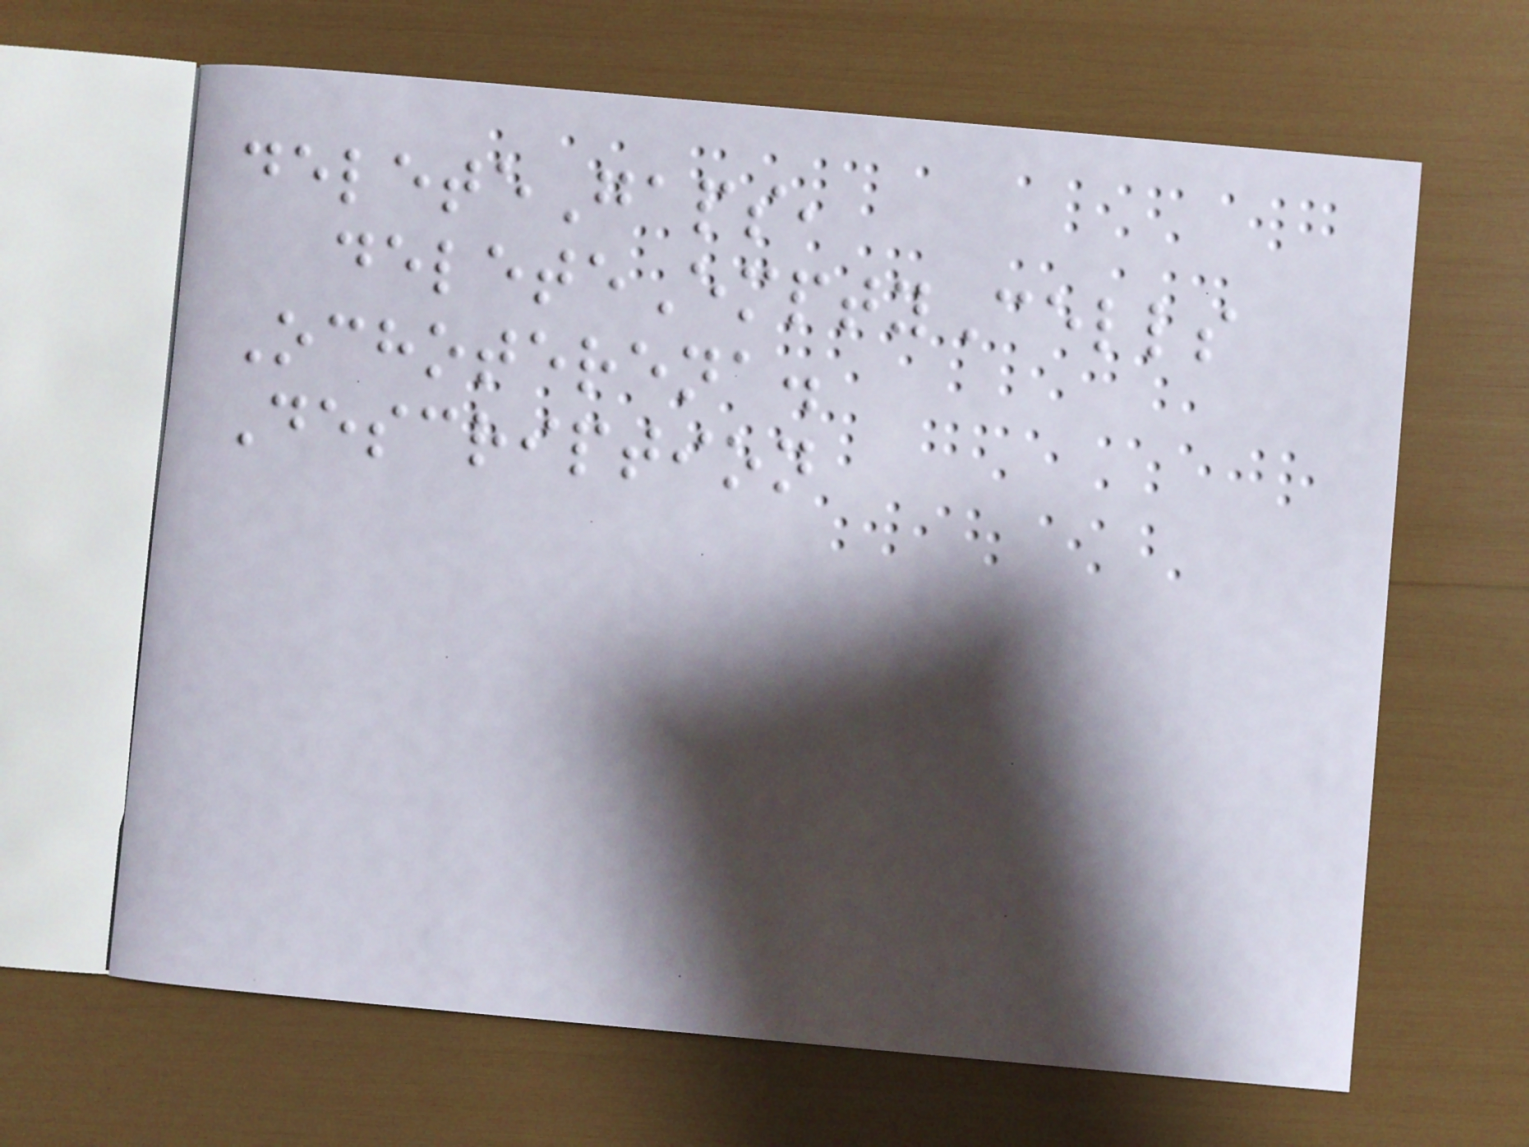deleteGaps,
deleteEmptyCells
Ochoterena.
Description
